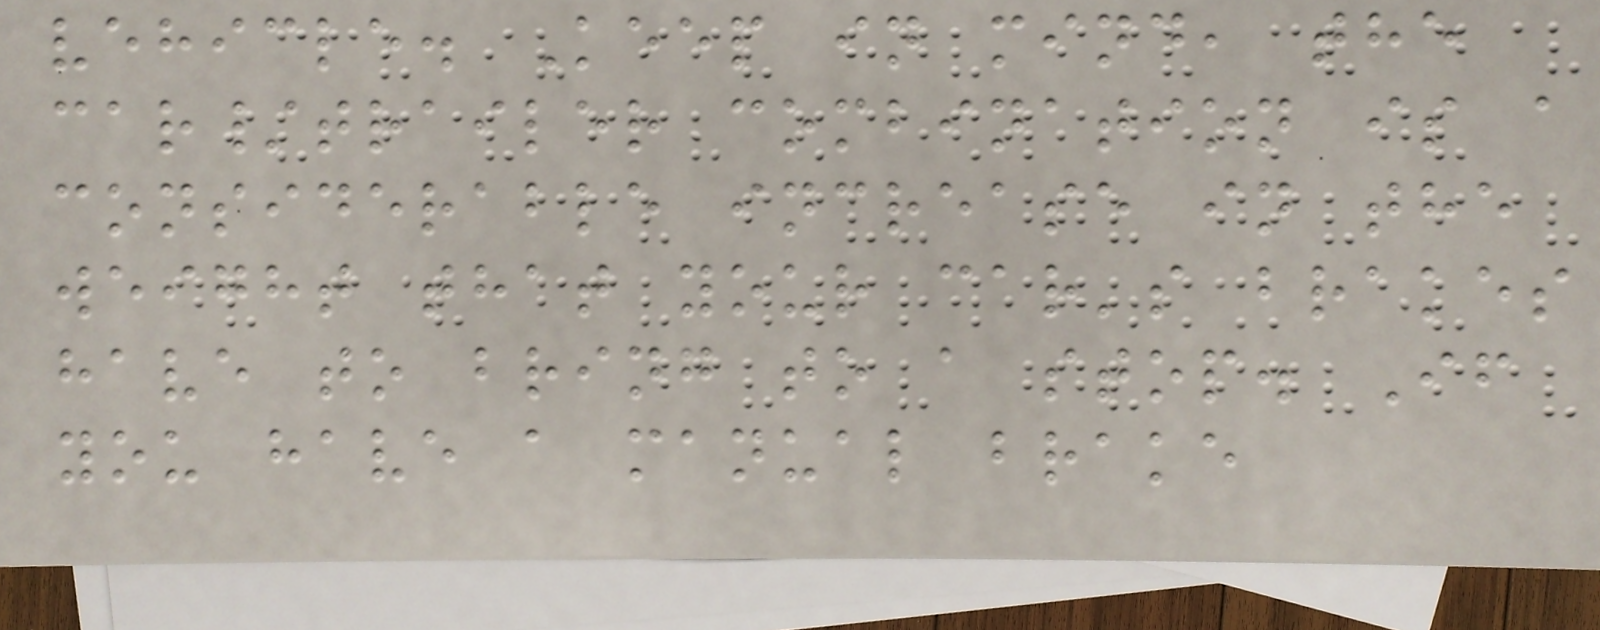vehicle. Keep in mind, the
car/trailer combination is a
considerable increase in the
weight that your car's brakes
have to bring to a stop. If
you have a manual brake
